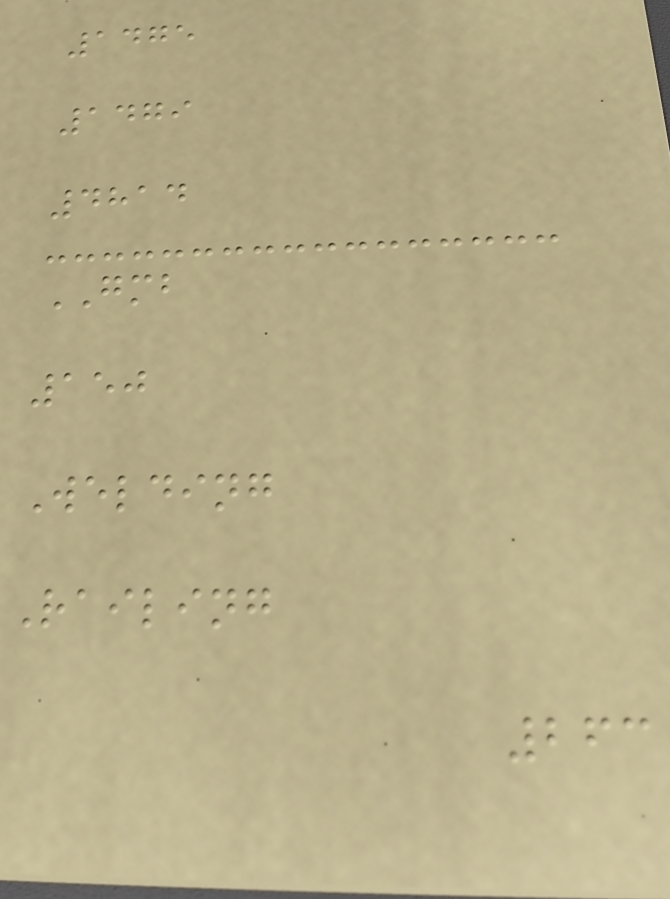1475
1479
4814
GMB
150
Welding
Railing
263
